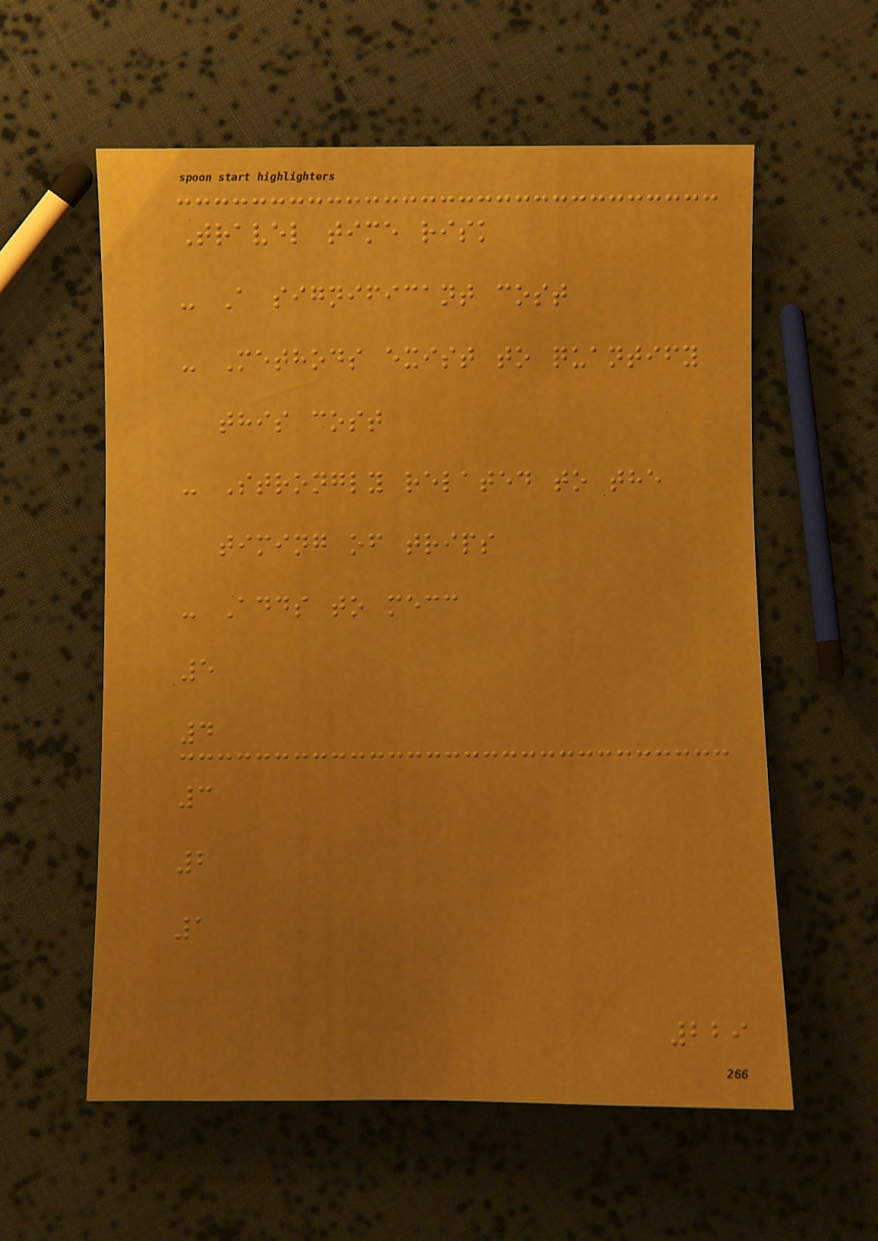Travel time risk
- A significant cost
- Methods exist to quantify
this cost
- Strongly related to the
timing of trips
- Adds to mecc
5
4
3
2
1
229
